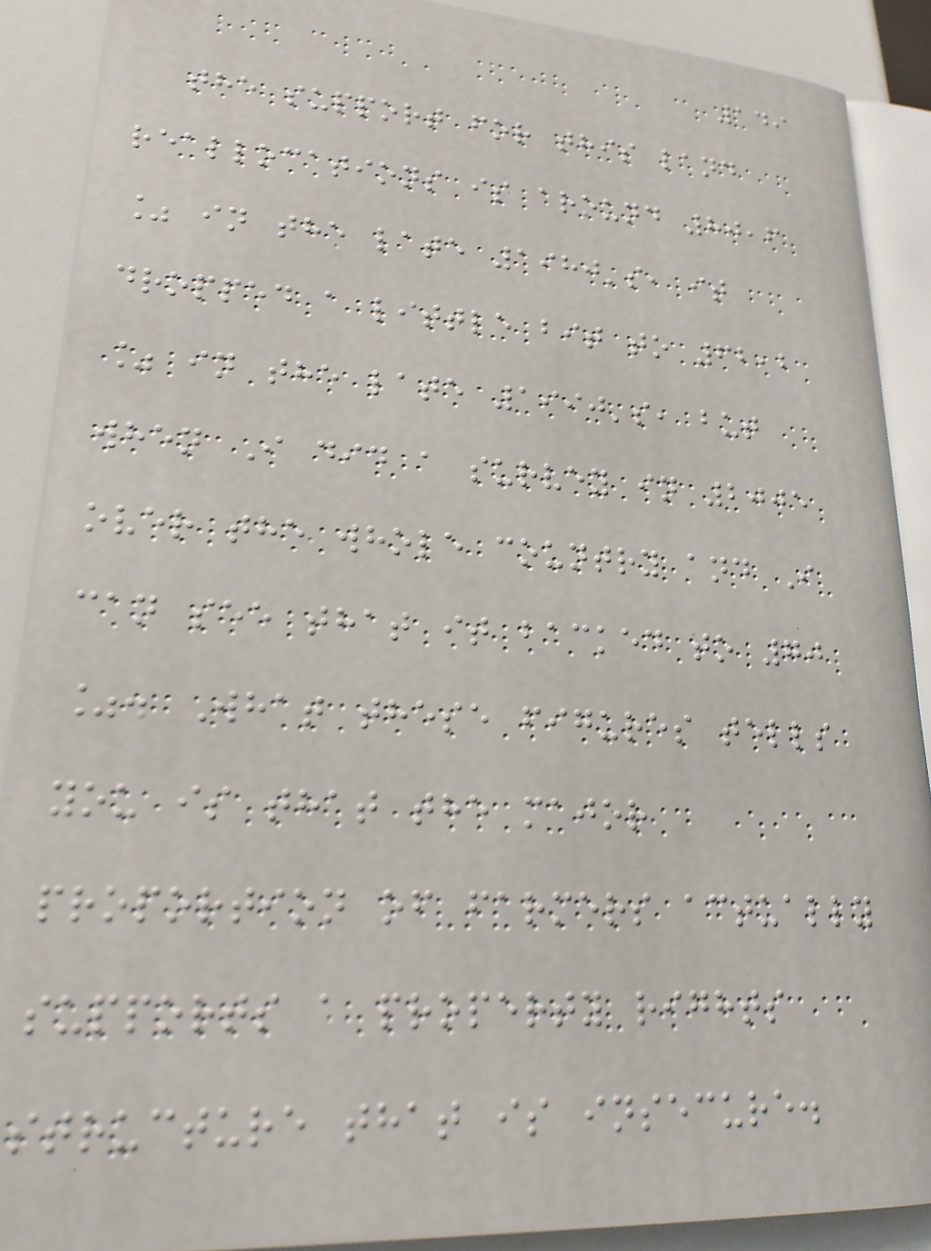149
the support for this land
reallocations is around 80,6
% in the late 1980's, it
dropped a little bit to 62,2
% in the late 1990's, but
when I did a survey in 2005
over the whole country and I
can see that it backed to 70
%. What these figures tells
you is that the major
proportion of farmers actually
supports a property rights
structure that is insecure.
